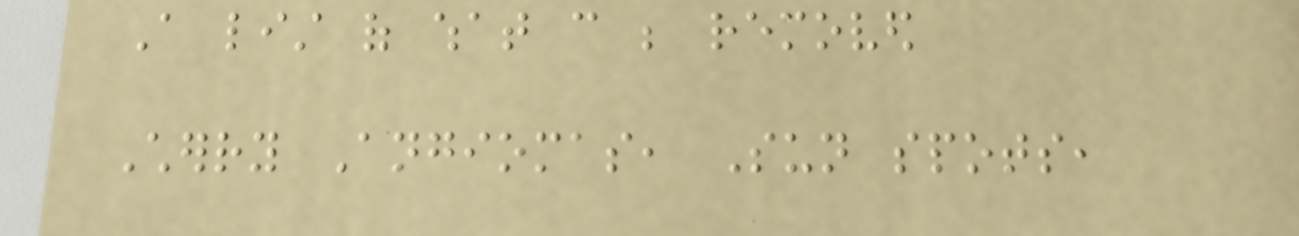A list of what can be removed
Cherry Angiomas, Sun spots,
